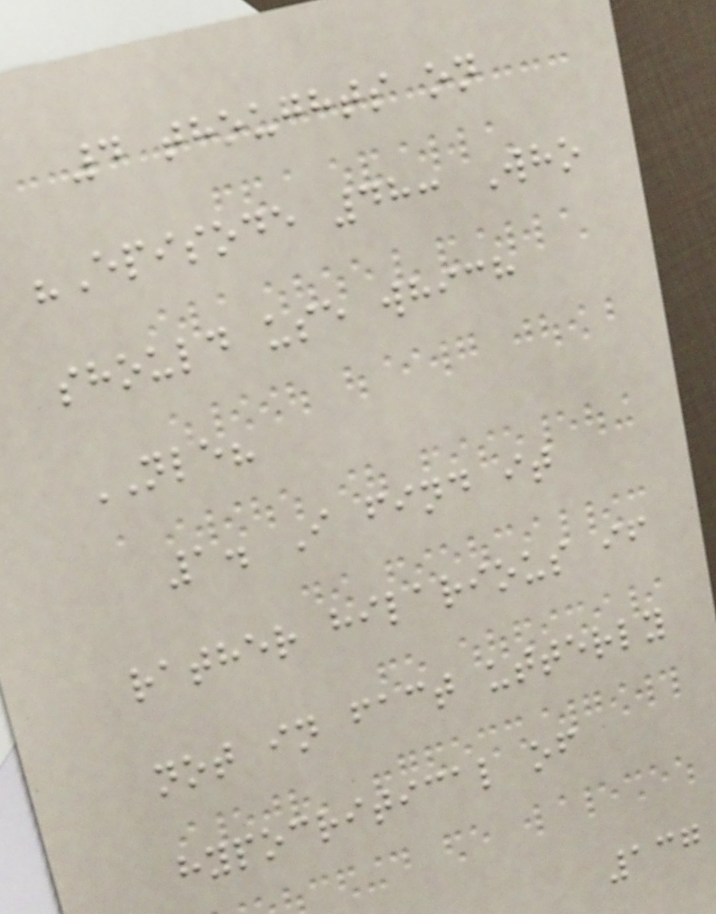4 thoughts on
"Episode 48: Who
should use which
NLE?
1. I find it
rather hilarious if
not in fact utterly
hypocritical of
137
